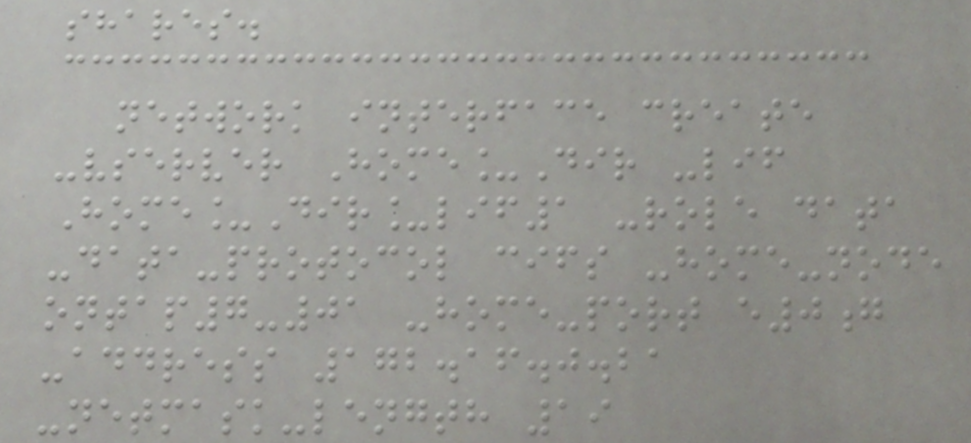shares.
network interface create
-vserver Home_Dir -lif
Home_Dir_lif1 -role data
-data-protocol cifs -home-node
ontap7-01 -home-port e0g
-address 172.16.0.21
-netmask-length 19
